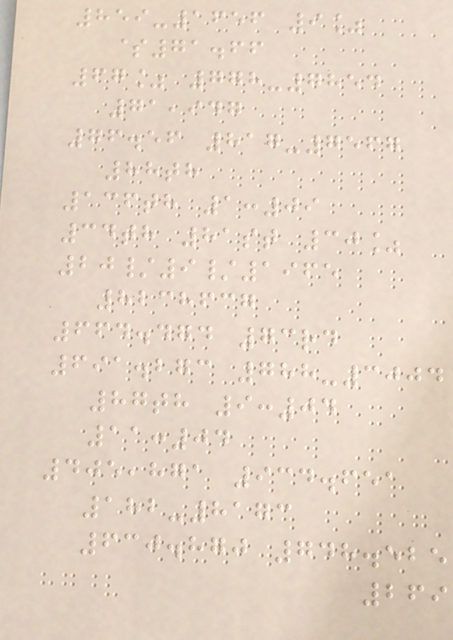859-1656 9%
$71.66
67% 778-7854
71,947
76.56 817-7567
88th
136th 1:09
34th 81st 30%
20/9/1965
8238637
664.474 73rd
691.273 788-3004
87th 9:04
11:04
405,871 934.651
182-8173
630.870 748.525
269
